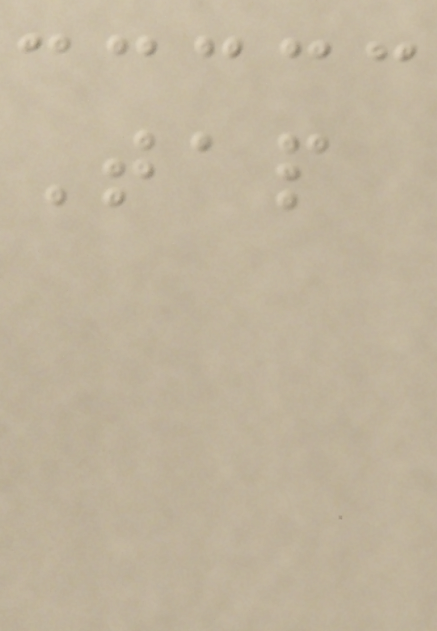Tap
